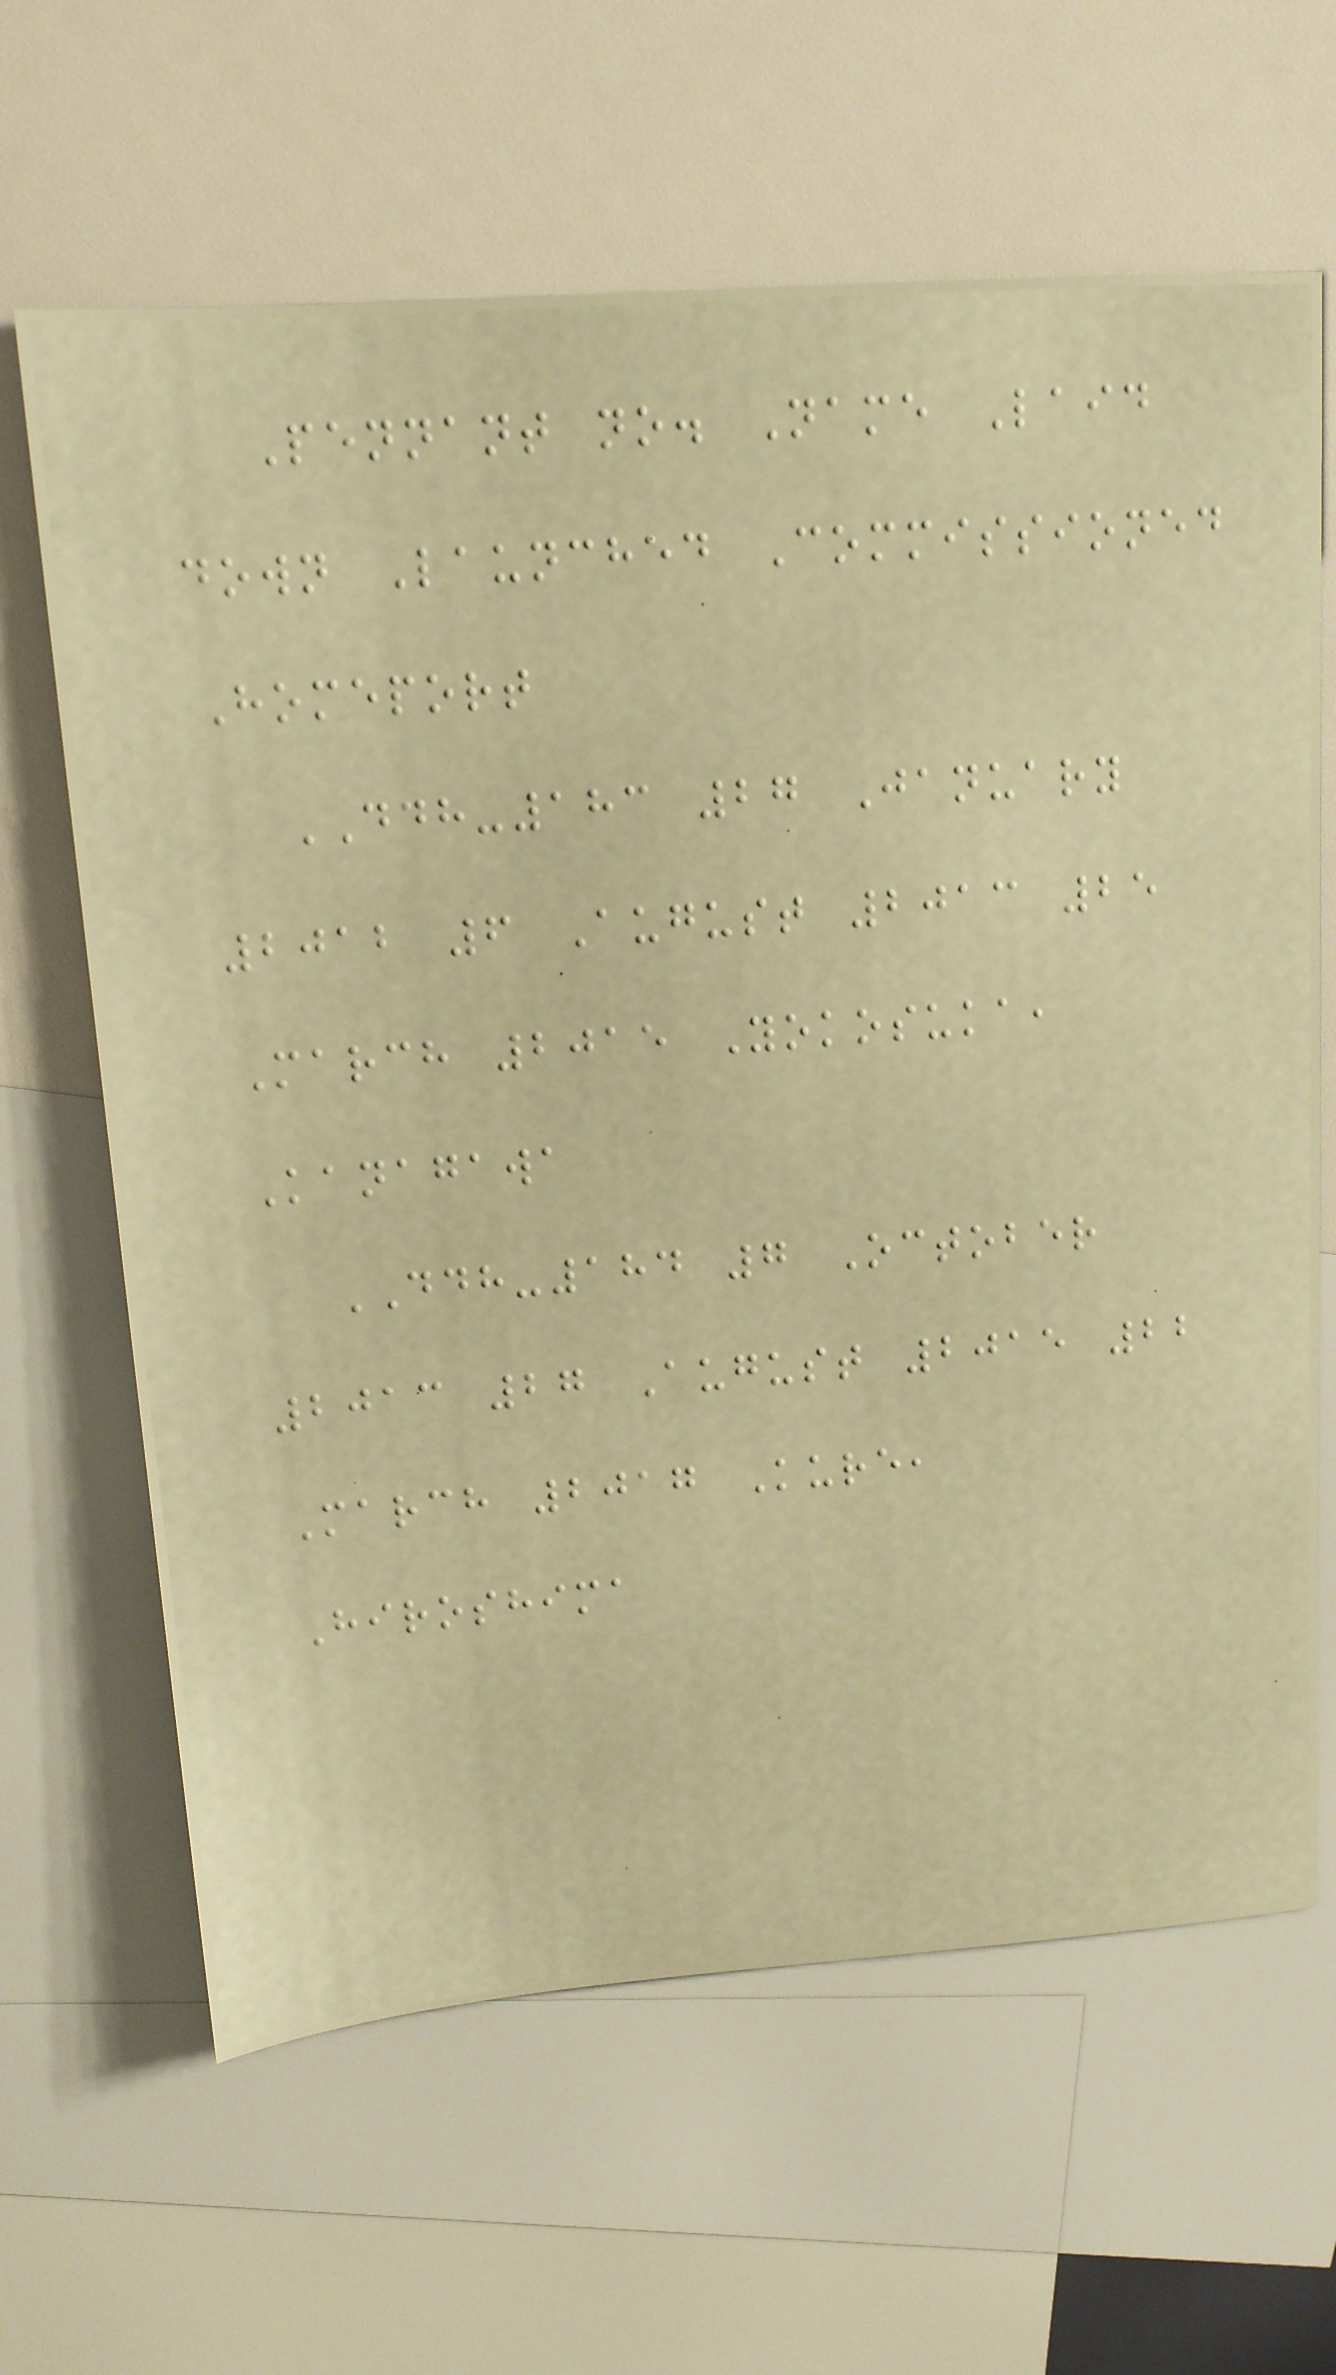Pennant no. Name Laid
down Launched Commissioned
Homeport
DDH-183 27 January
2012 6 August 2013 25
March 2015 Yokosuka,
Kanagawa
DDH-184 7 October
2013 27 August 2015 22
March 2017 Kure,
Hiroshima
